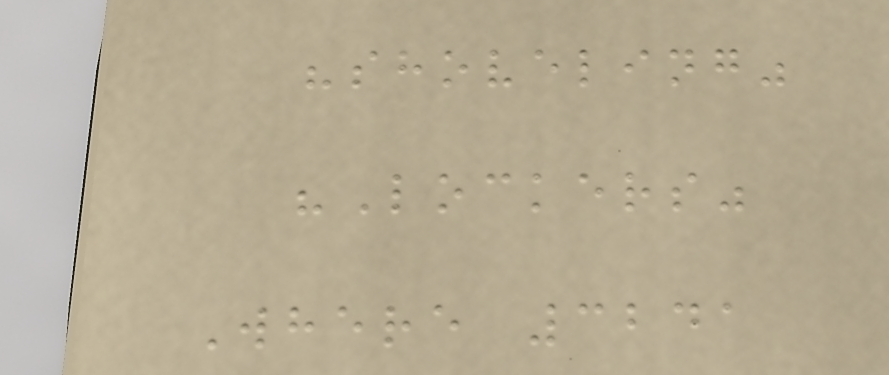"shoveling"
"Lockers"
Where 3241
